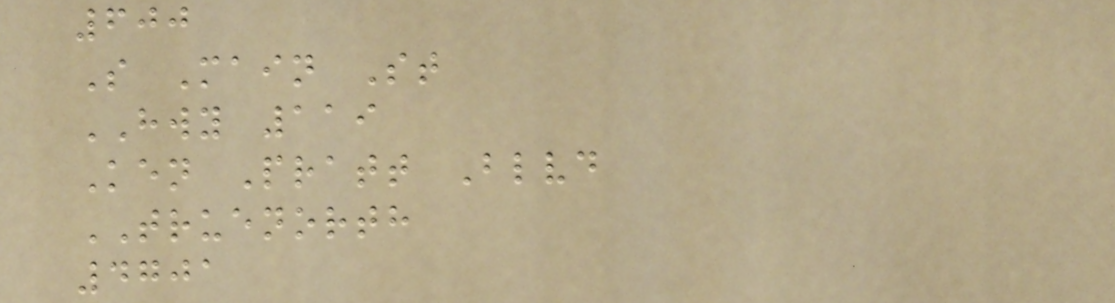600
S Main St
HWY 119
Ken Pratt Blvd
TRUENORTH
4701
